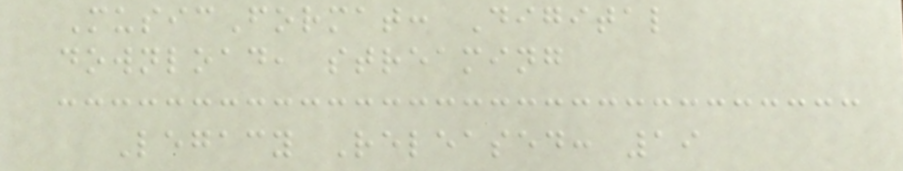MusicFormat: Digital
download, streaming
Legacy Released: 19
